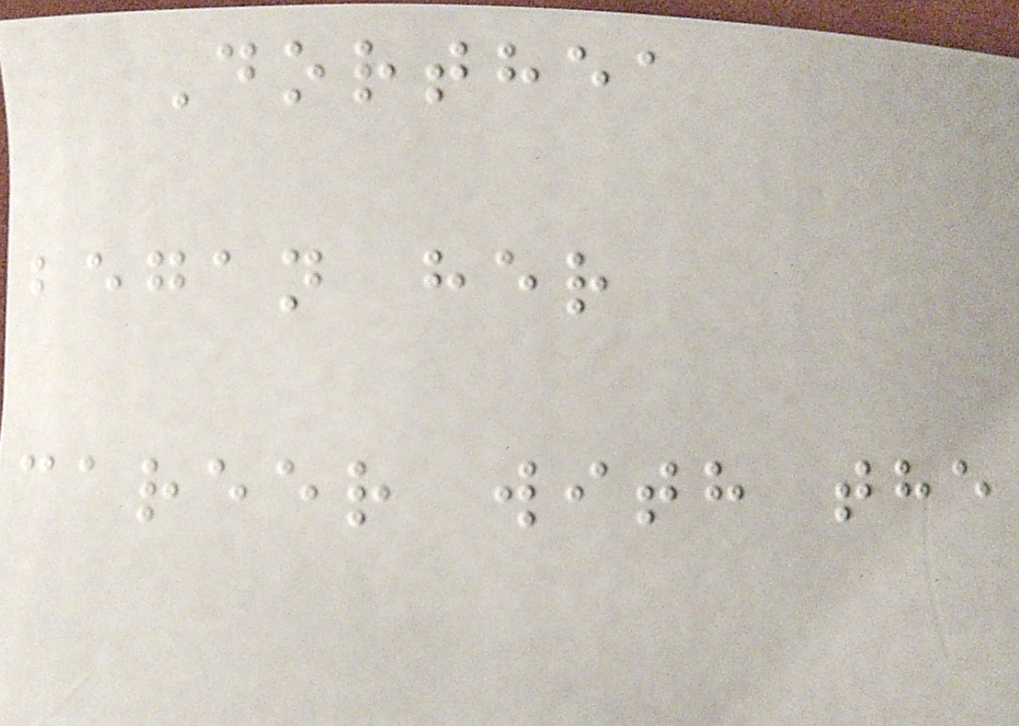Dorthea
began her
career with the
